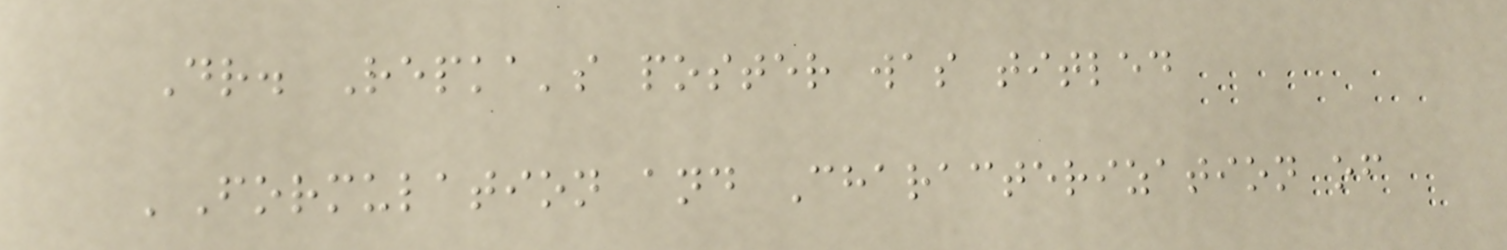Dr. Repka's poster was titled
'Formulation and Characterization of
